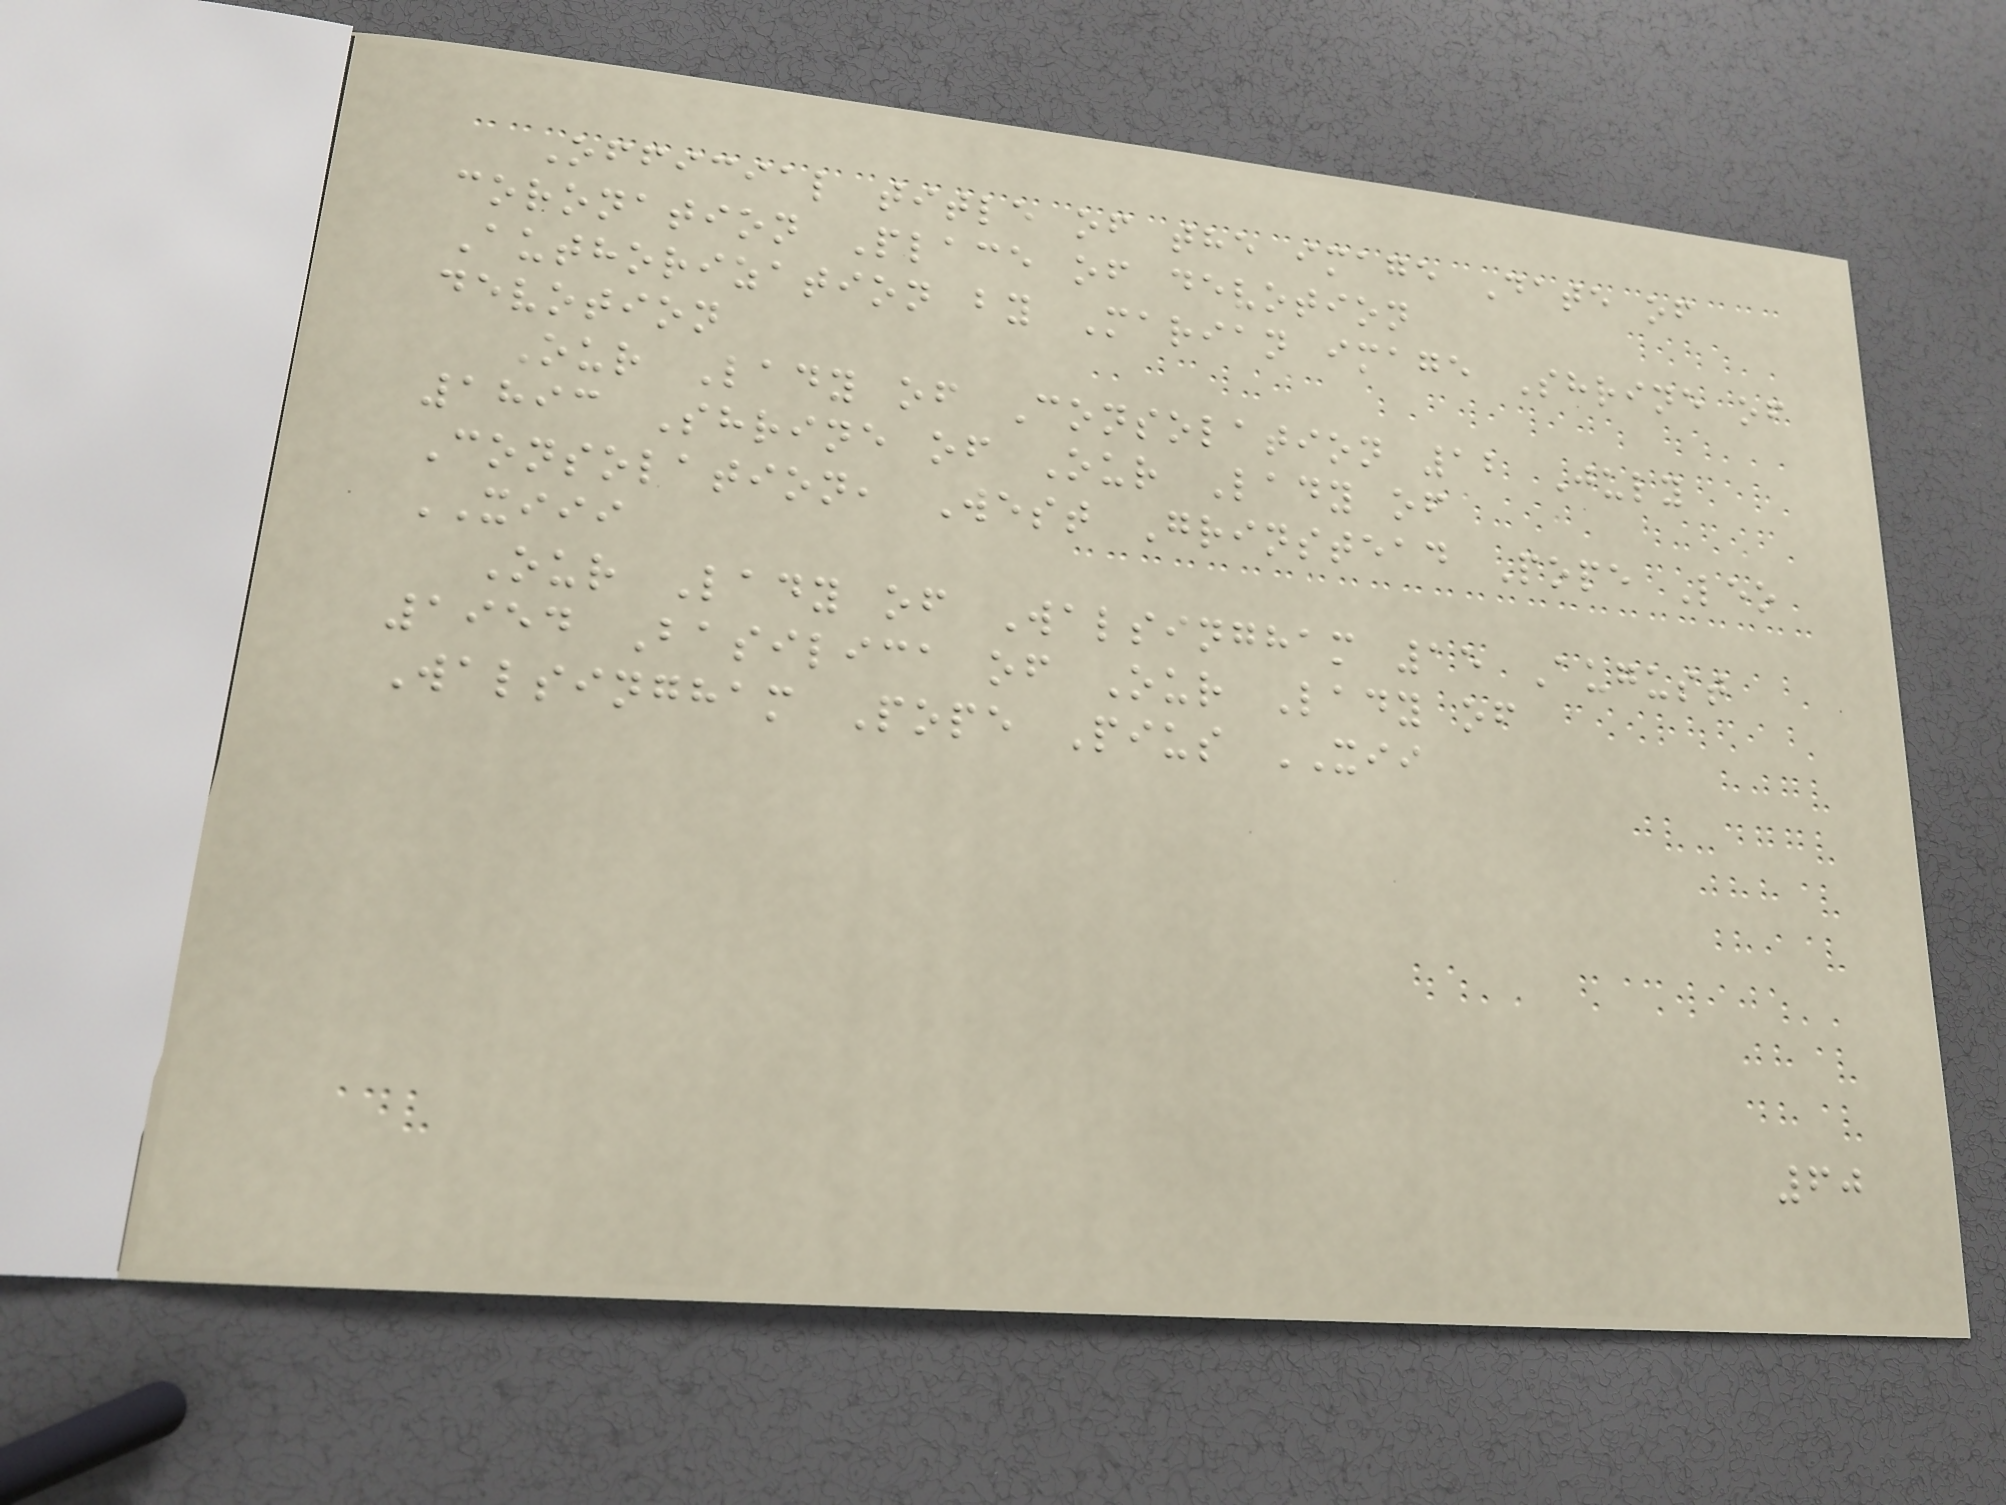Official title of the image Date of
coronation Place of devotion
Authorization by Marian image Shrine of
devotion
Our Lady of Consolation 12 July
1893 Shrine of Our Lady of
Consolation, West Grinstead Pope Leo
XIII
Our Lady of Walsingham 15 August
1954 Basilica of Our Lady of
Walsingham Pope Pius XII
60
